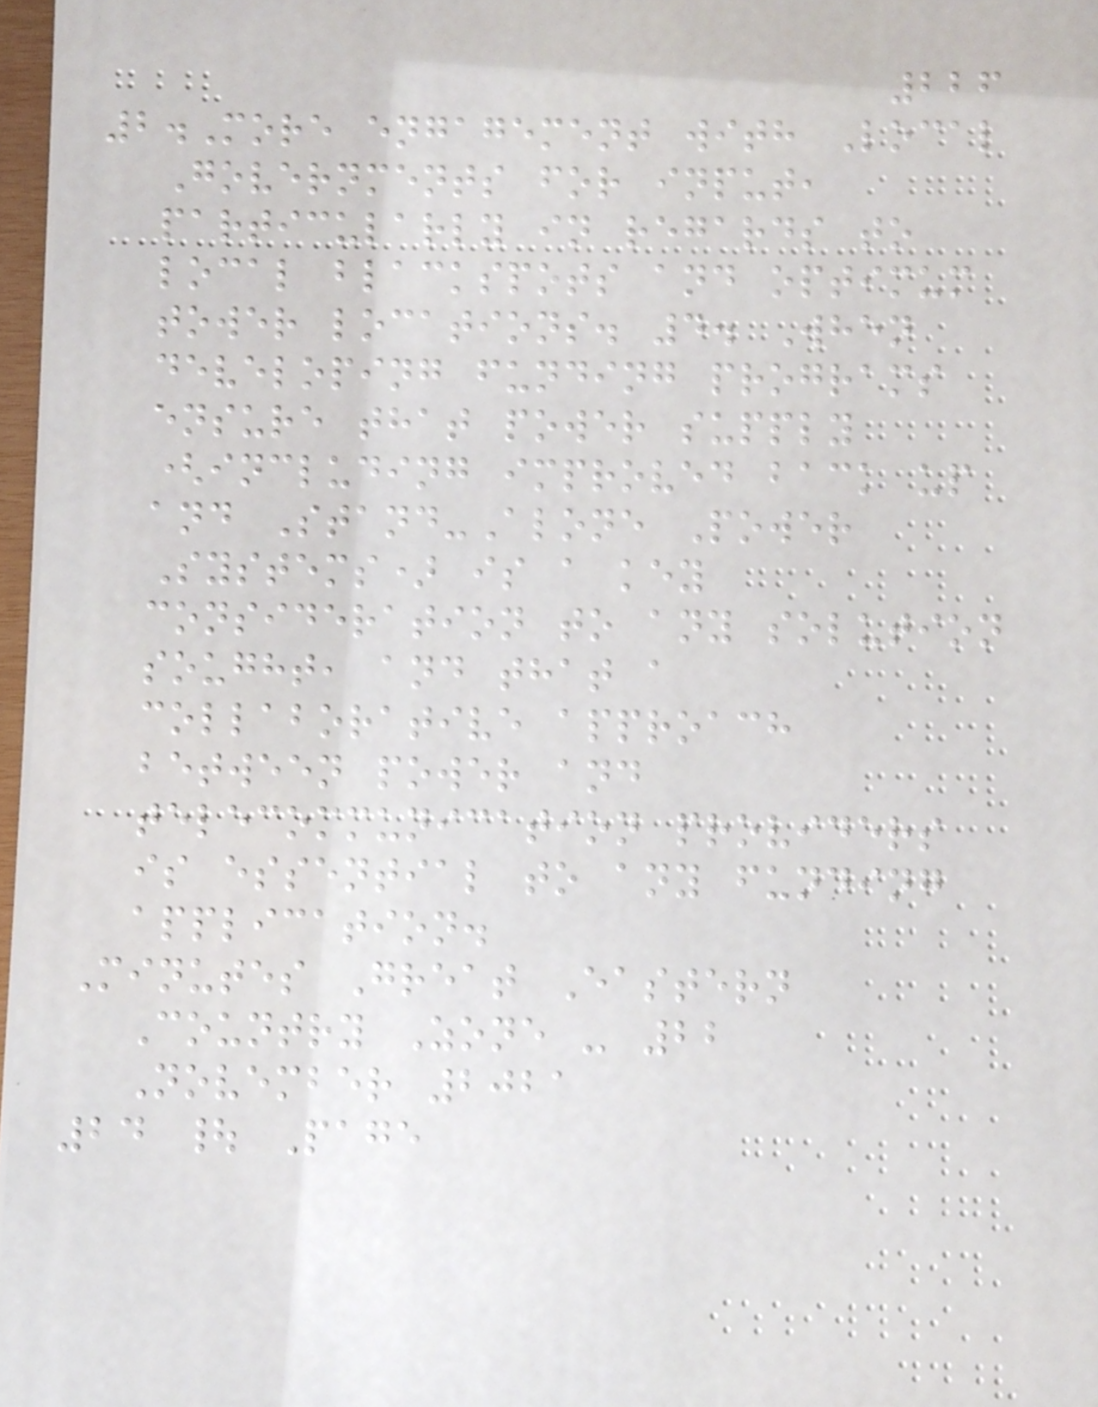226
2.More engagement with Local
Governments for input,
particularly in regards to
local blackspots and optimum
tower locations. 4. When
developing funding programs
ensure that power supply
(including improved back up
and Stand-Alone Power
Systems) is a key
consideration to any solution
sought, and that a
collaborative approach
between power and
telecommunication providers
is essential to any funding
application.
Minutes Great Eastern
Country Zone - 22
November 2021
24 | Page
